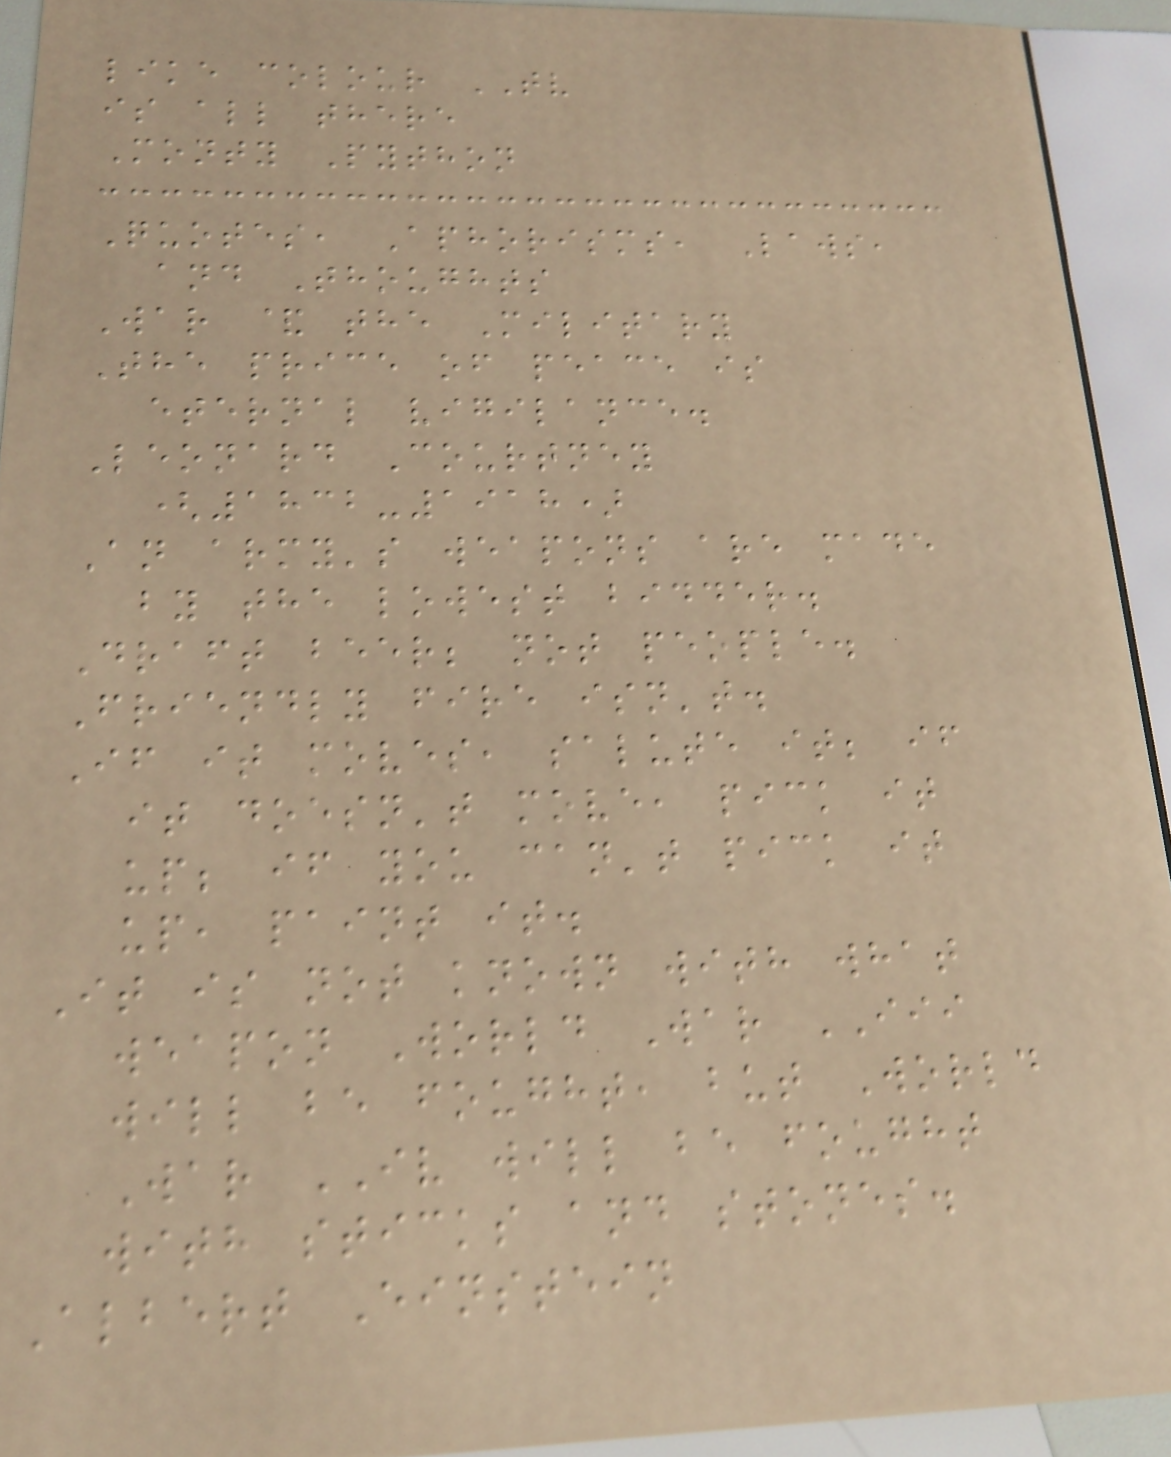like colour TV
is all there
Monty Python
Quotes, Aphorisms, Laws,
and Thoughts
War & the Military
The price of peace is
eternal vigilance.
Leonard Courtney
(1832-1918)
An army's weapons are made
by the lowest bidder.
Draft beer; not people.
Friendly fire isn't.
If it moves, salute it; if
it doesn't move, pick it
up; if you can't pick it
up, paint it.
It is not known with what
weapon World War III
will be fought, but World
War IV will be fought
with sticks and stones.
Albert Einstein
